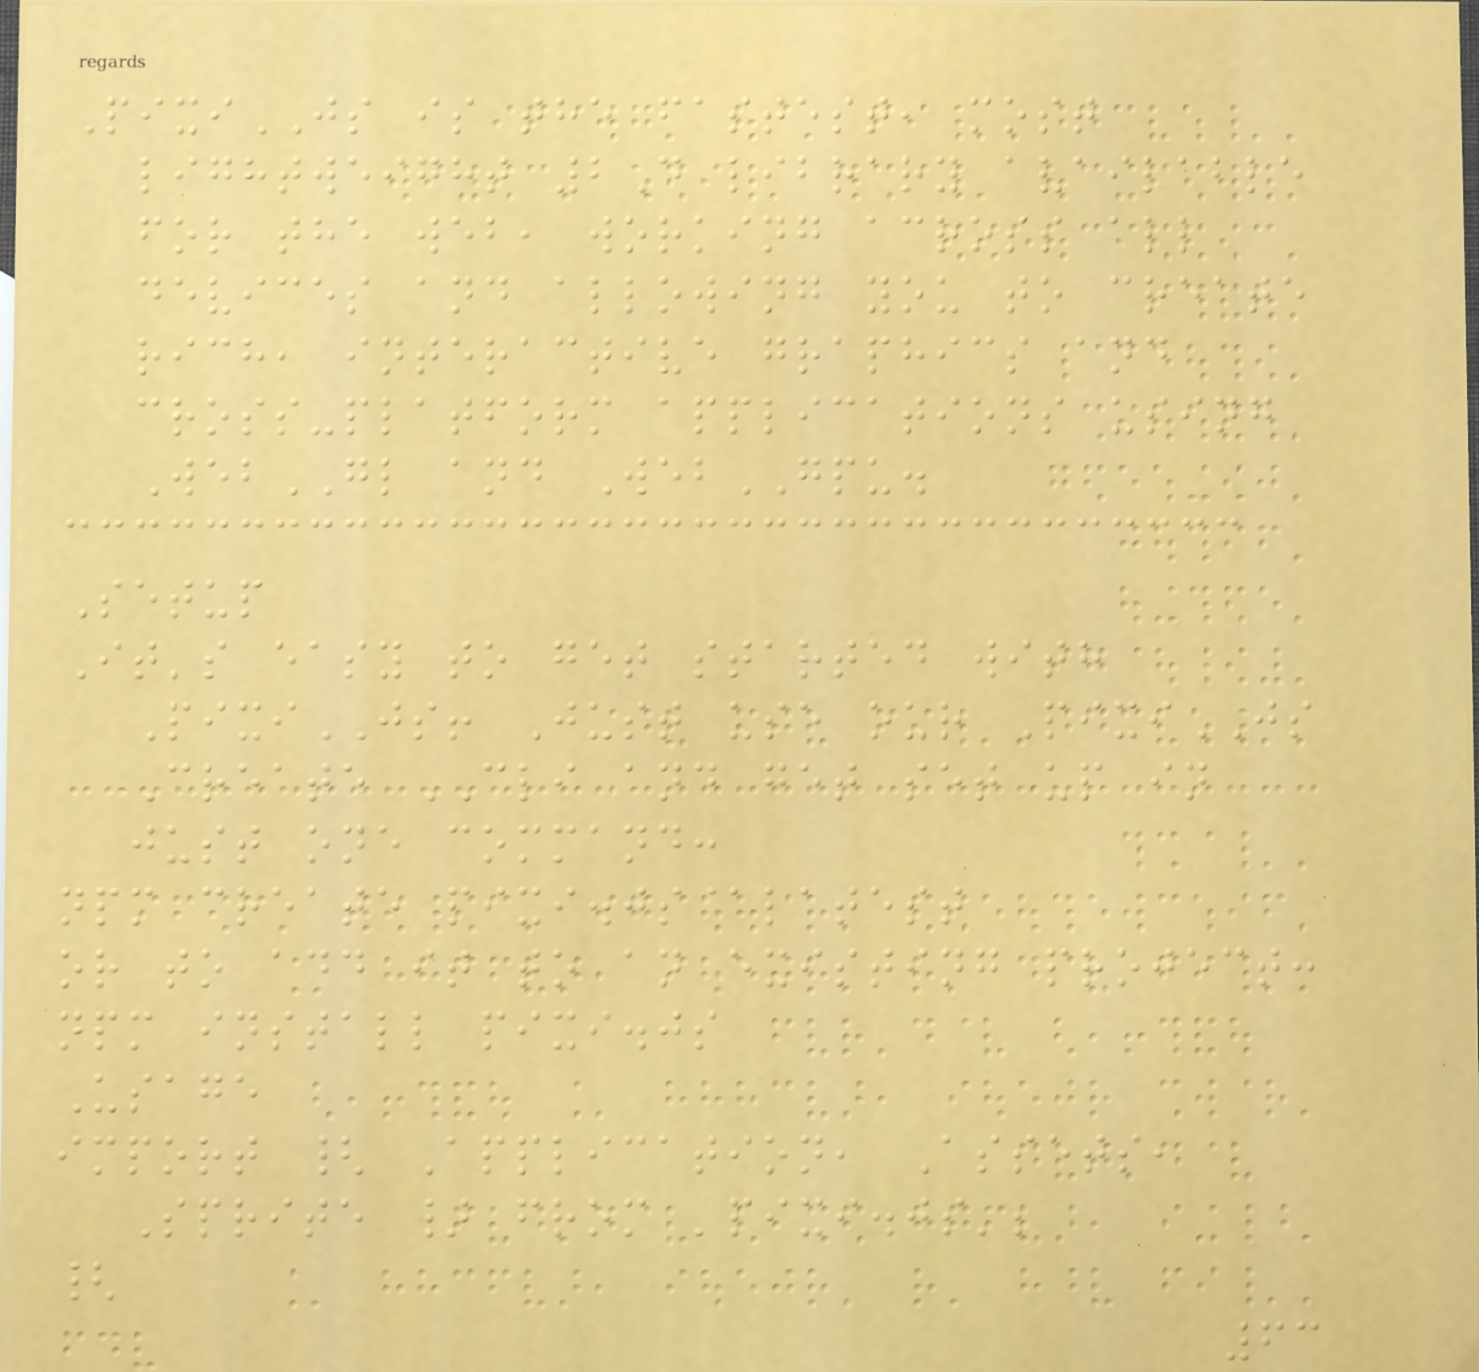PixiJS is the fastest, most
lightweight 2D library available
for the web, working across all
devices and allowing you to create
rich, interactive graphics and
cross-platform applications using
WebGL and WebGPU.
Setup
It's easy to get started with
PixiJS! Just use our PixiJS
Create CLI and get set up in
just one command:
npm create pixi.js@latest
or to add it to an existing project:
npm install pixi.js
Usage
import { Application, Assets,
Sprite } from 'pixi.js';
{
63
